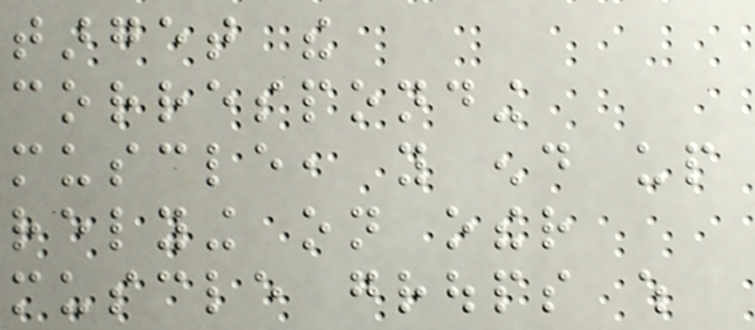target the
corresponding
muscle, you end up
relying on other
muscle groups which
